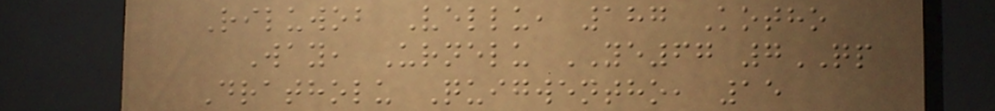Riluwob Vellu, 187 Kotho
Way, Urnelu YE67 7QP
Dratholu Quigwentho, 15
